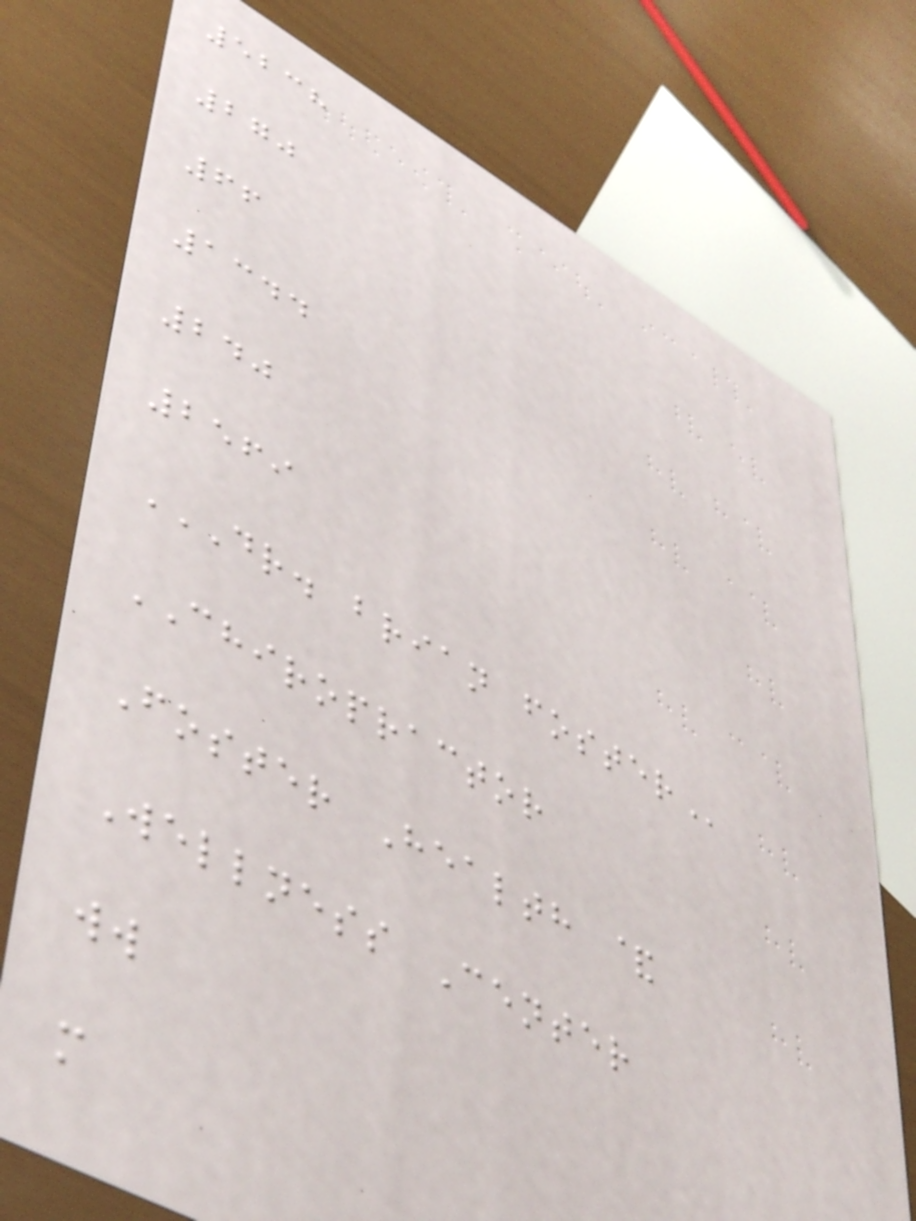5238
270
66
1344
240
2569
DR. BRIAN FOSTER
CHIROPRACTOR
Foster Health &
Wellness Center
ww
m
